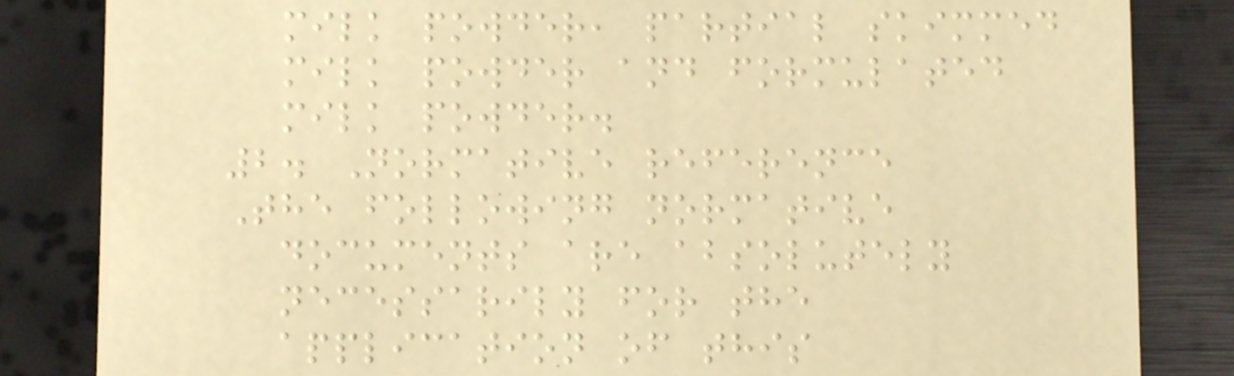milk powder, partial skimmed
milk powder and formulated
milk powder.
2. Normative reference
The following normative
documents are absolutely
necessarily for the
application of this
